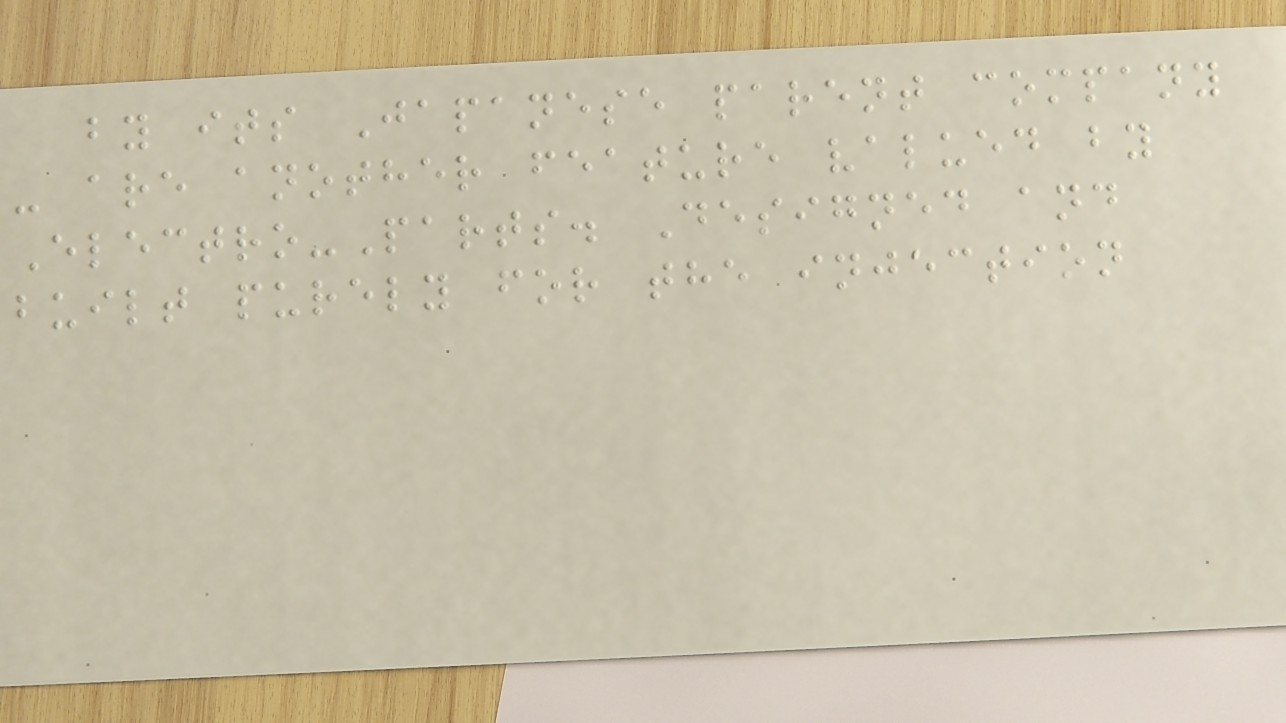by its Japanese parent company
- are another feature valued by
Electro-Parts. Designed and
built purely for the injection
